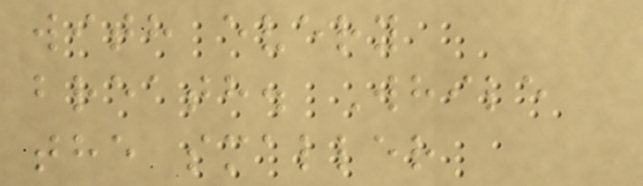with every
breath. While
the smaller
